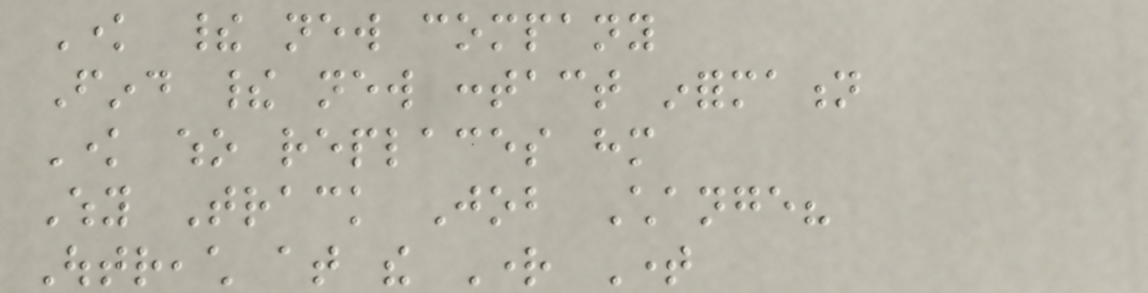Know their new company
Find their new contact information
Know who replaces him
Why Track Job Change?
Outreach at the Right Time
